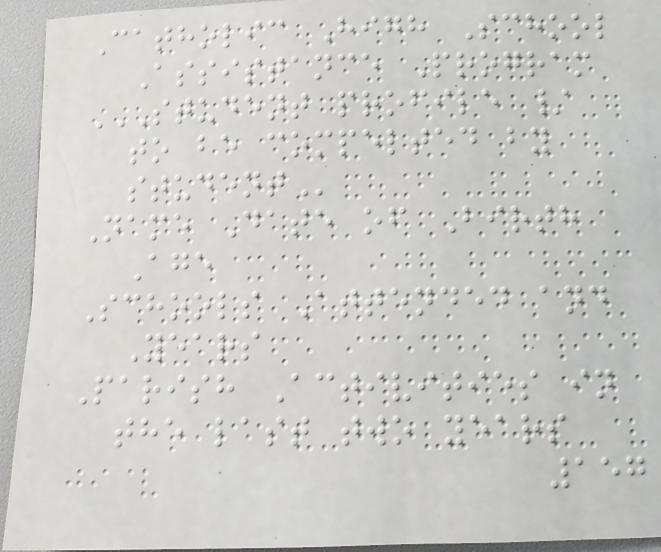Catholic High School
Assistance Program
STUDENT PROFILE /
TO BE COMPELTED BY
STUDENT
Name Date of Birth
Age
Schools Attended and
Years
Parish Activities in
the last two years
157
